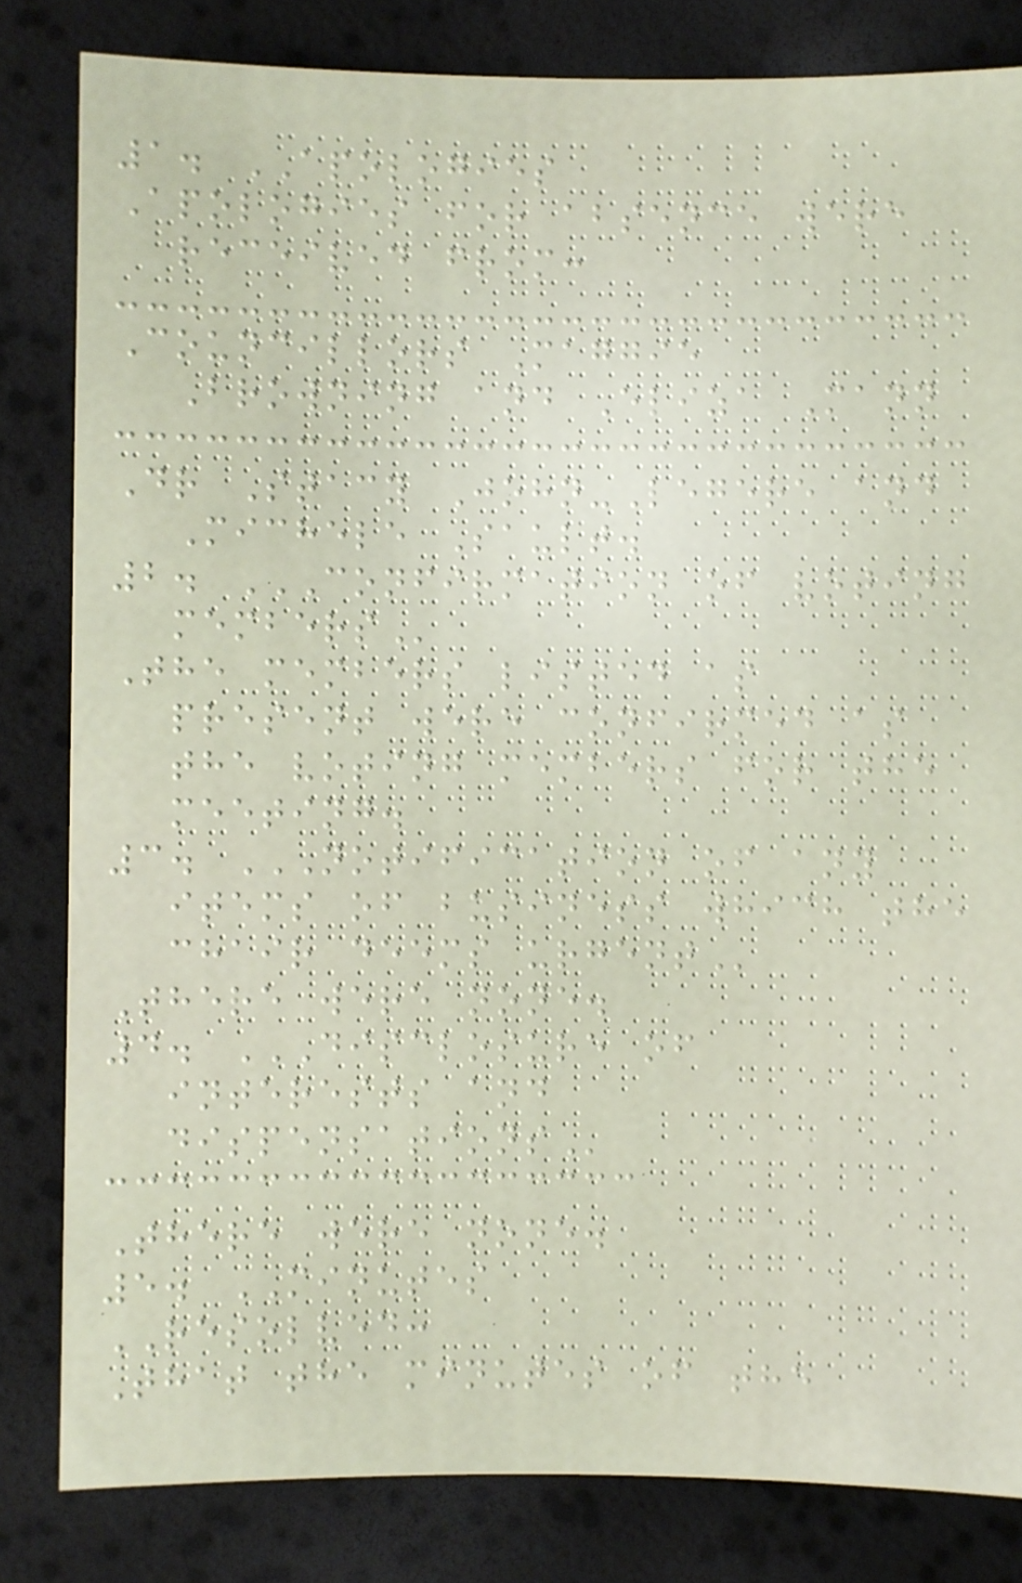1. APOLOGIES
Apologies for absence were
received from:
Councillors Maggie
Browning and Eliza Mann
Dr Stacy John-Legere and
Michele Sault.
2. CONFIRMATION OF VOTING
MEMBERS
The members listed as
present were confirmed as
the voting members for the
meeting.
3. NOTIFICATION OF ANY
ITEMS OF BUSINESS WHICH THE
CHAIR DEEMS URGENT
There were none.
4. DISCLOSURE OF
INTERESTS AND
DISPENSATIONS
There were none.
5. MINUTES
RESOLVED:
That the minutes of the
